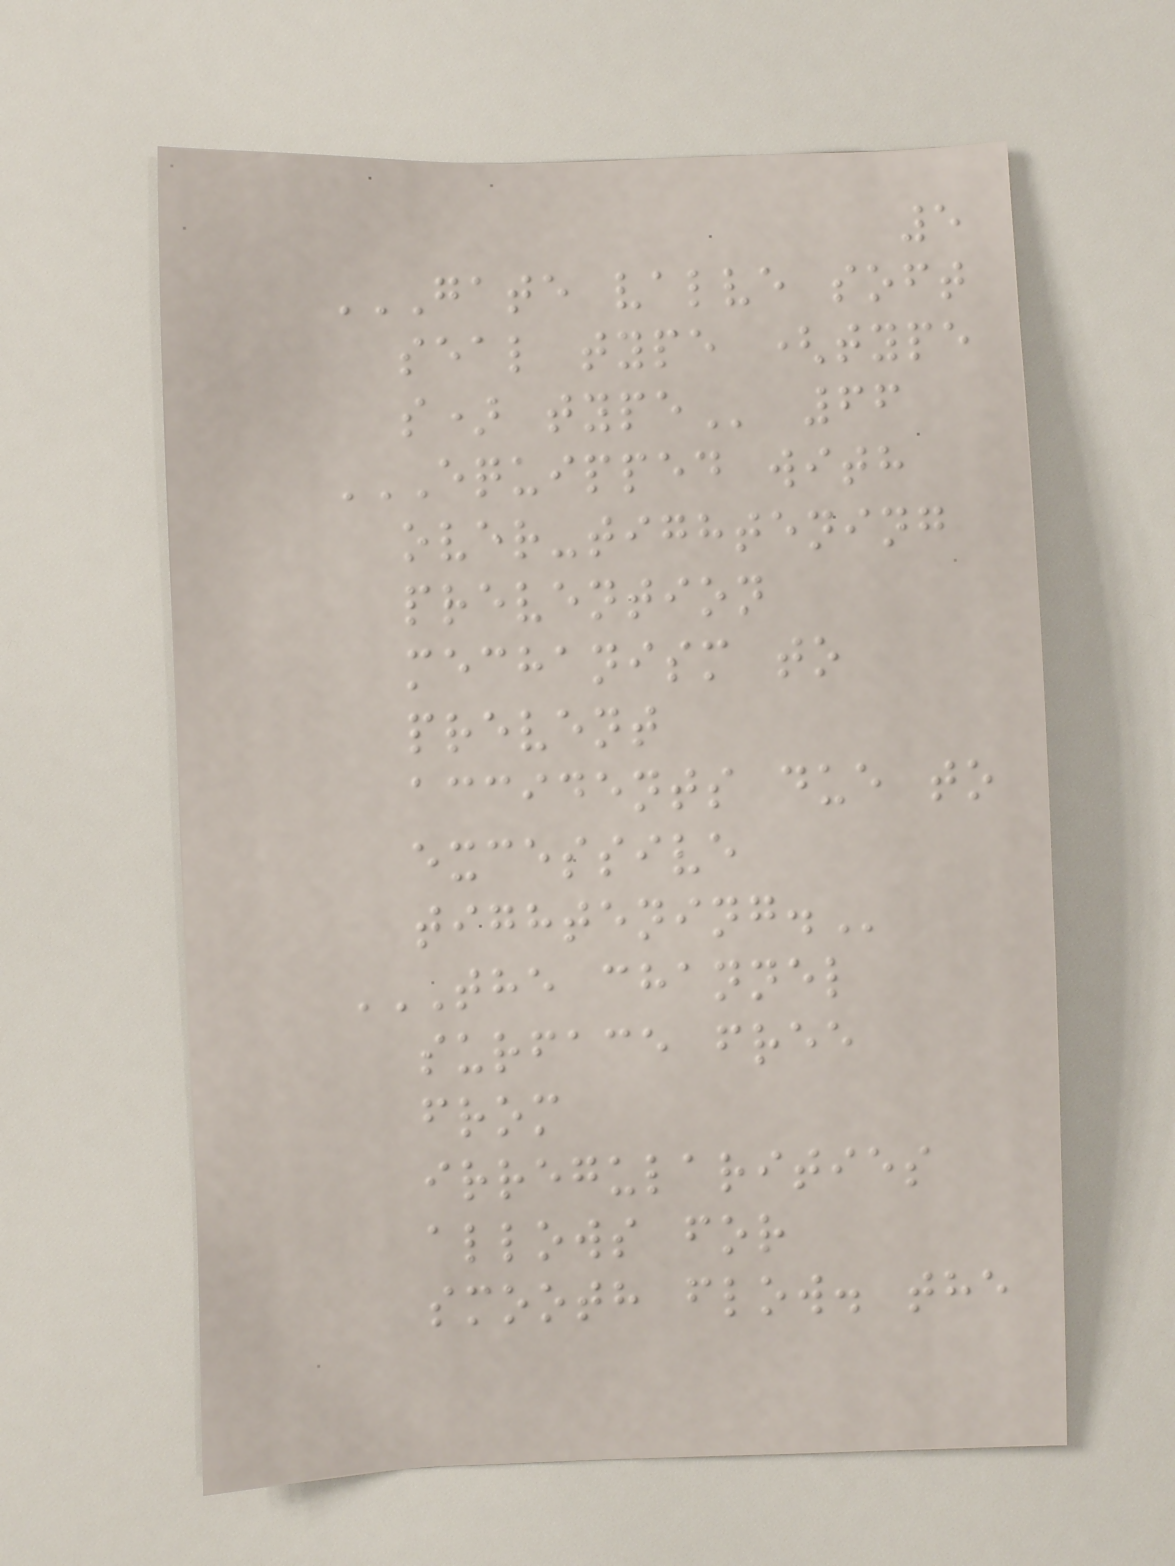5
GATE VALVE SOFT
SEAL TYPE (TYPE
S) TYPE 66
EQUIPPED WITH
OVER-TIGHTENING
PREVENTION
MECHANISM TO
PREVENT
ACCIDENTS DUE TO
EXCESSIVE
TIGHTENING.
THE CHANNEL
SURFACE FREE
FROM
IRREGULARITIES
ALLOWS FOR
SMOOTH FLOW. THE
